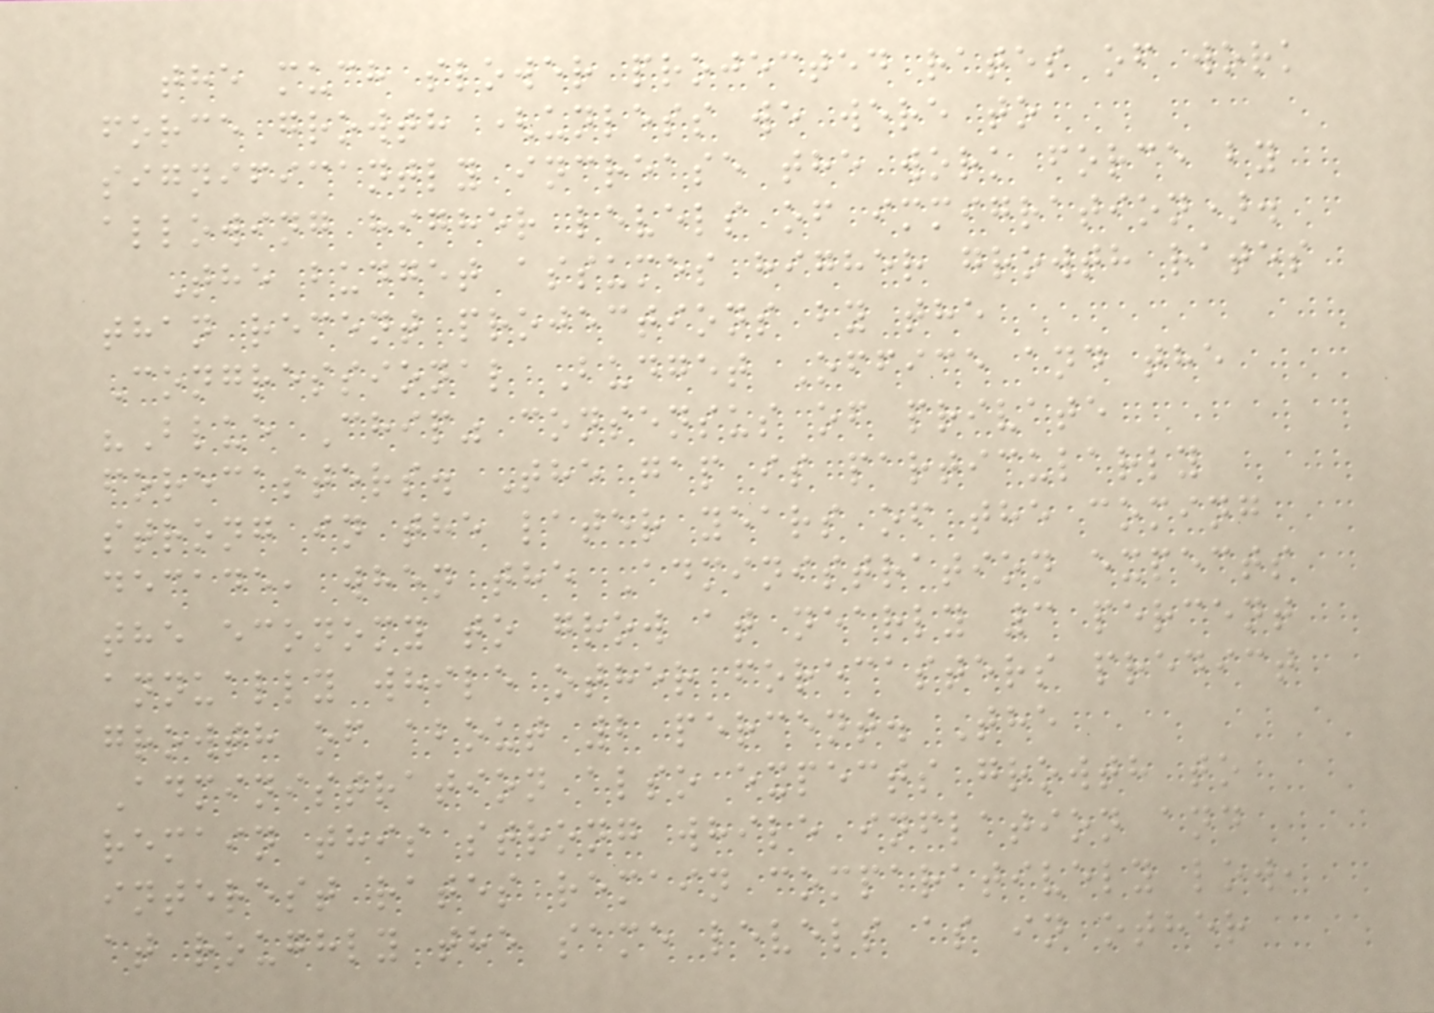the much slower projected rates of work
force growth (unless we were to
significantly increase the work force by
allowing higher levels of immigration).
The budget assumes higher growth rates
than recent projections by the
Congressional Budget Office and the
"Blue Chip" consensus of private
forecasters. The gap is particularly
strong in the later years of the coming
decade, when the Administration expects
the economy to grow at nearly 3 percent
annually while other forecasters predict
growth of about 2 percent. The
Administration also expects growth to
remain this strong while inflation and
interest rates remain comparatively low,
at roughly the same levels as in other
